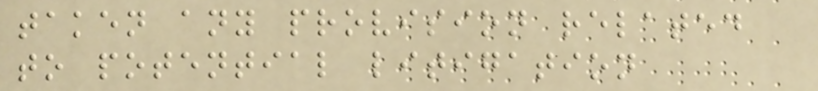taken any provision related
to potential litigation
